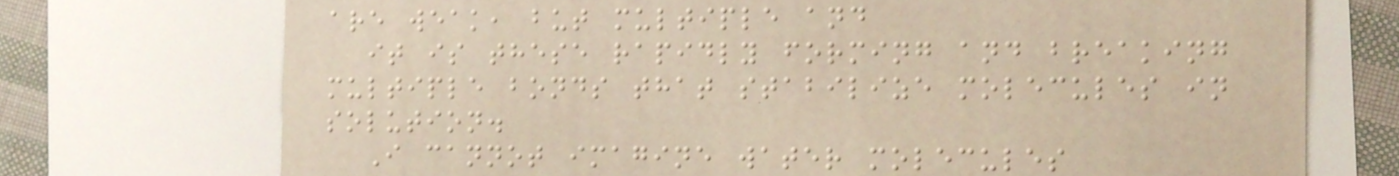are weak, but multiple and
it is these rapidly forming and breaking
multiple bonds that stabilize molecules in
solution.
I cannot imagine water molecules
